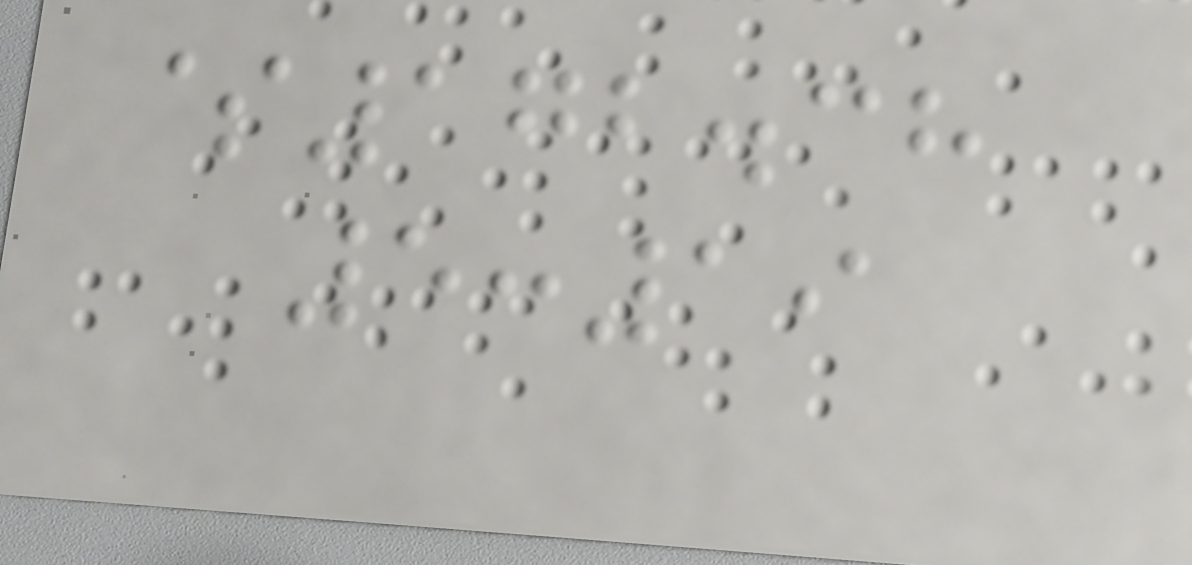$172.38
5:19
